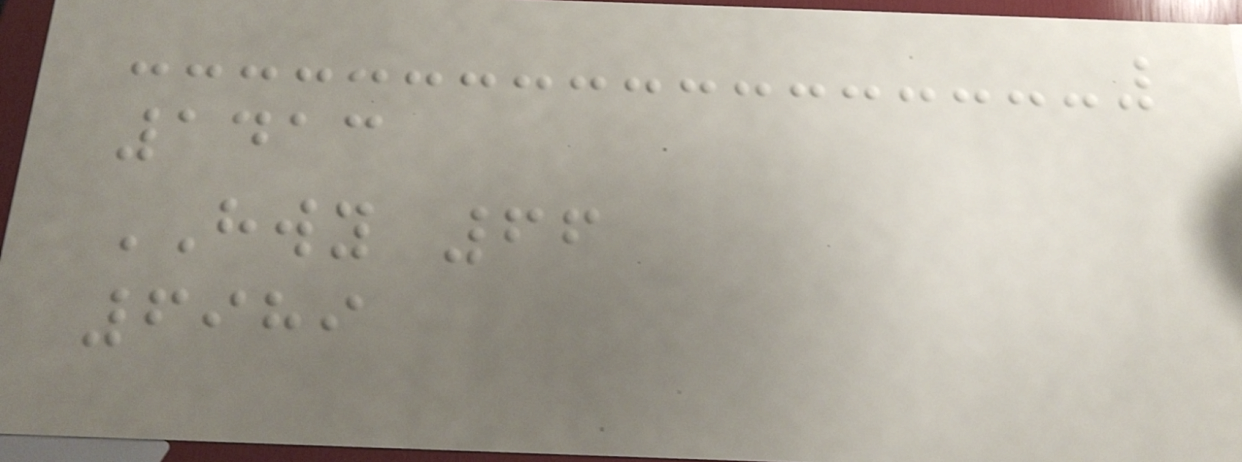1413
HWY 66
6989
